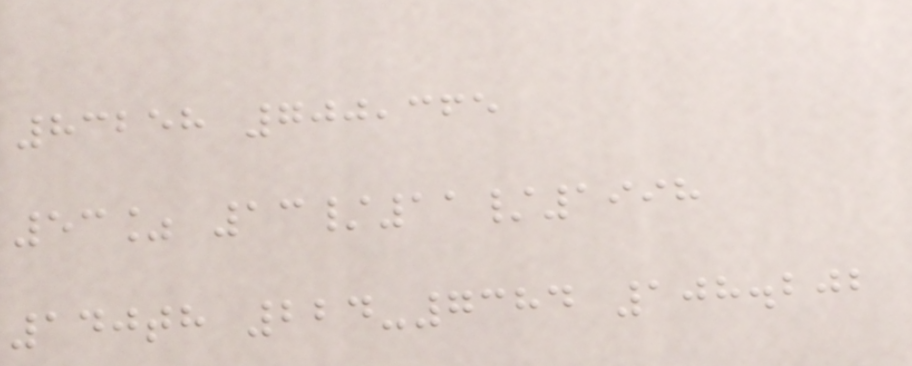83258 700,365
53% 13/11/1998
140th 224-7384 108.202
